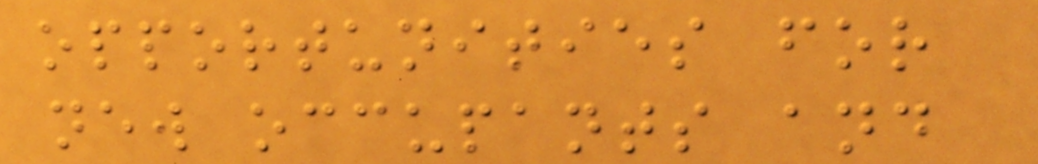opportunities for
new occupants and
